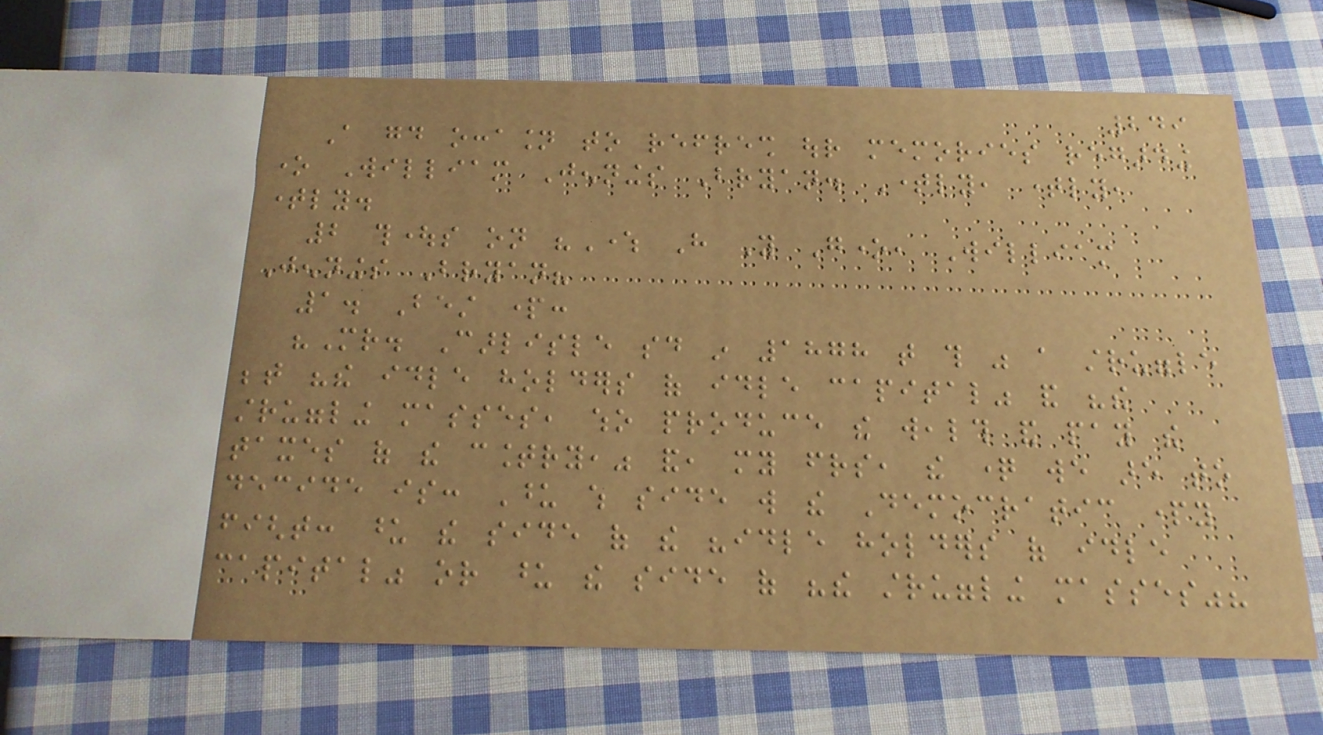249
A good occasion to refresh our memories regarding
one William Jennings Bryan. Timely, timely,
timely.
2 thoughts on "Where Have You Gone, William
Jennings Bryan?
1. Best part:
"Mr. Carlisle said in 1878 that this was a struggle
between "the idle holders of idle capital" and "the
struggling masses, who produce the wealth and pay the
taxes of the country," and, my friends, the question we are to
decide is: Upon which side will the Democratic party
fight: upon the side of the "idle holders of idle
capital" or upon the side of "the struggling masses"?
